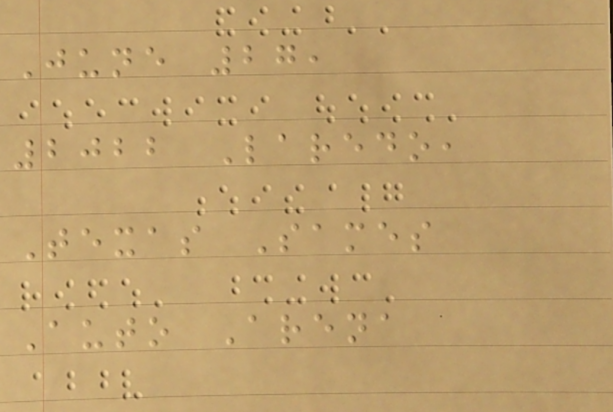June 27,
2022 Laredo,
Texas Sames
Auto Arena
